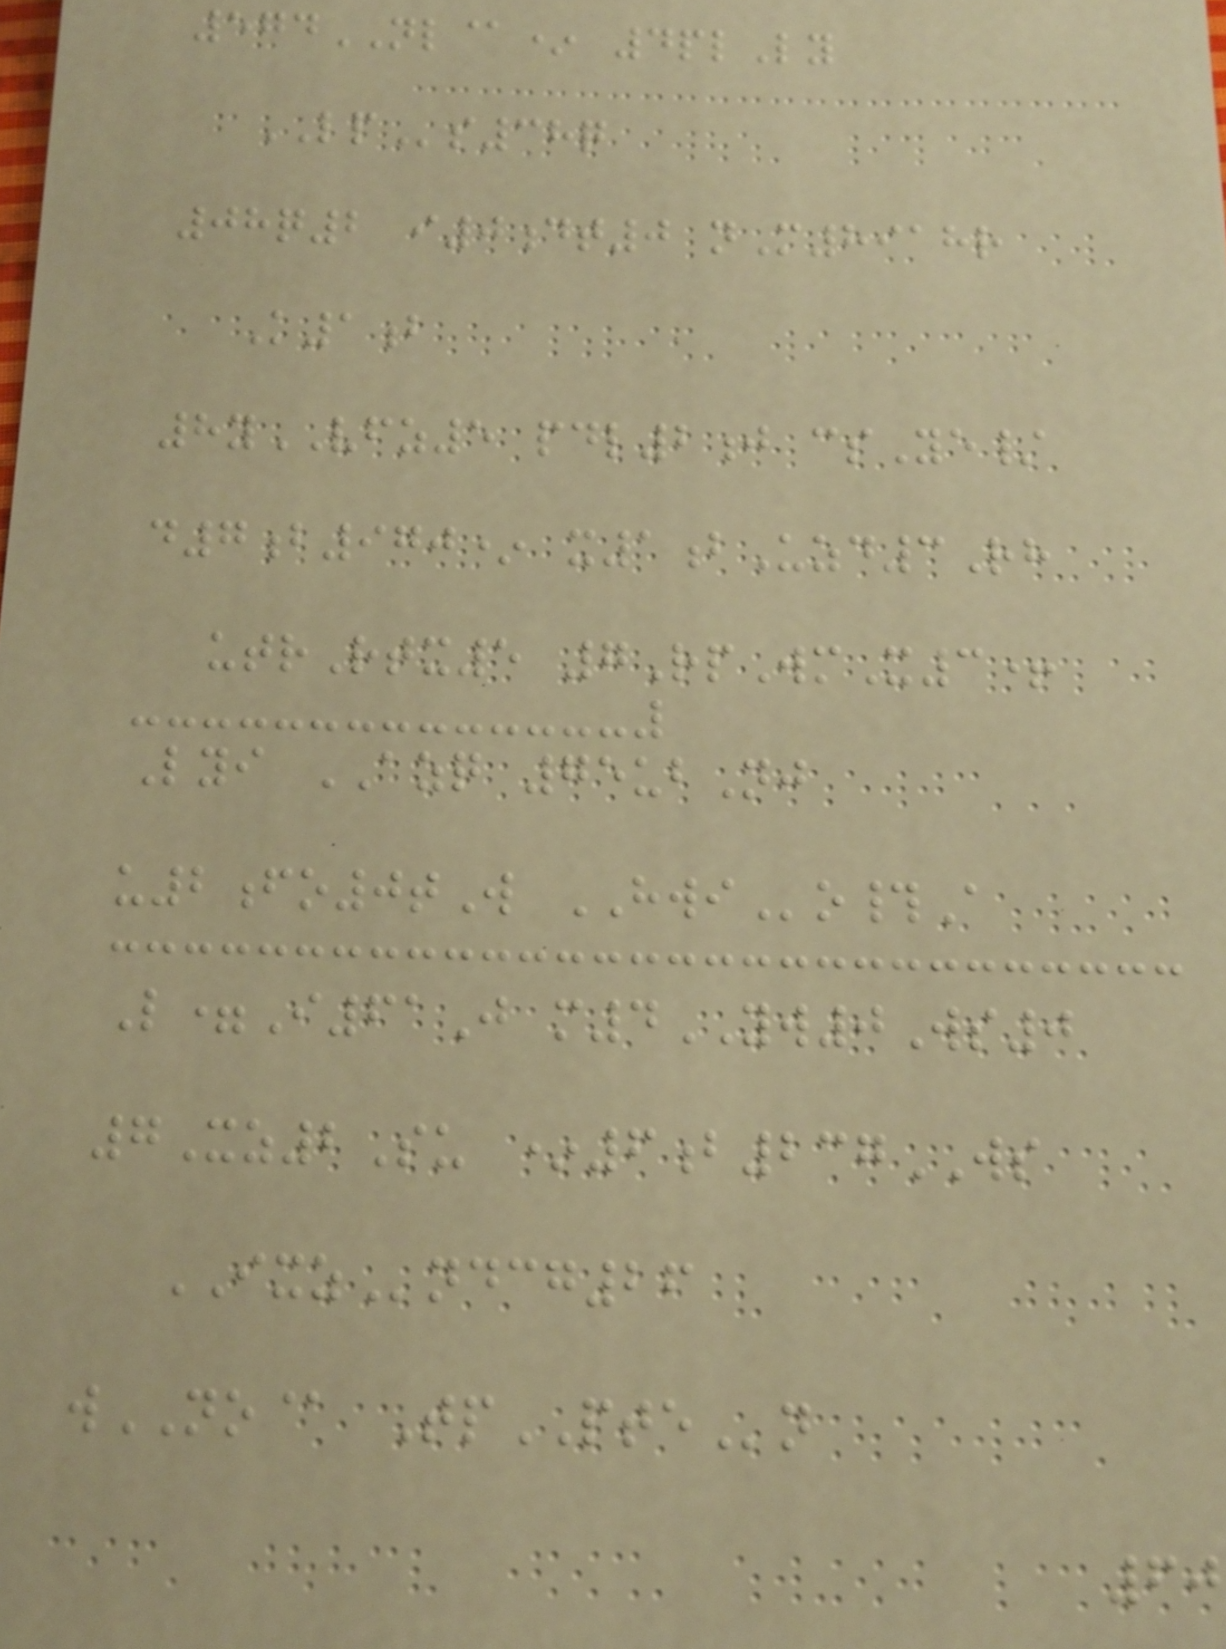574NL@* 4plLy
LPs38q
08q2 i0dt0 nM8918r
K1b
8yVFZ5 pdl2j csYe/
d7b970* x1bUzd3Rh
utrRtx5 7RpWmX3+
Lyi AZQ 75ubNj
u2fo0tW HWIo#A
L=I61J m4YW0Ws0
7Xz2Su *6b237WS
IXZndcg26
wNO@ TpPTEn
60
